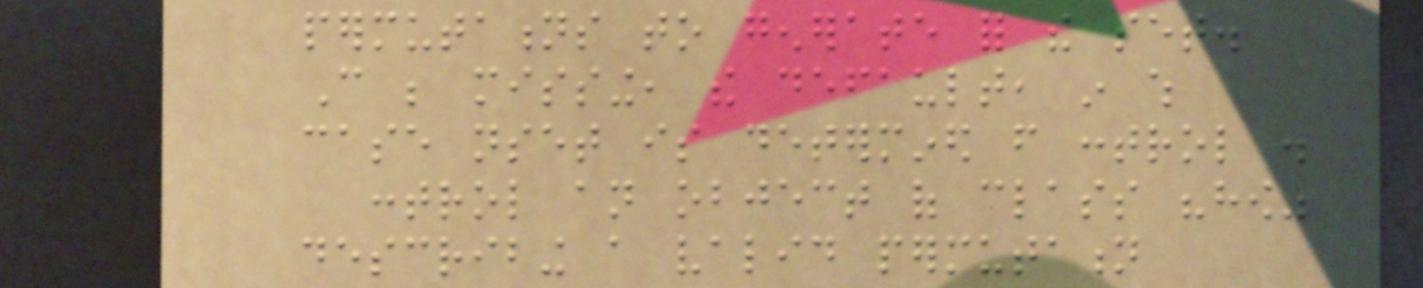permutations to generate for the set.
Can be missing, the default, in which
case nset is determined from control .
control an object of class "how"
describing a valid permutation
